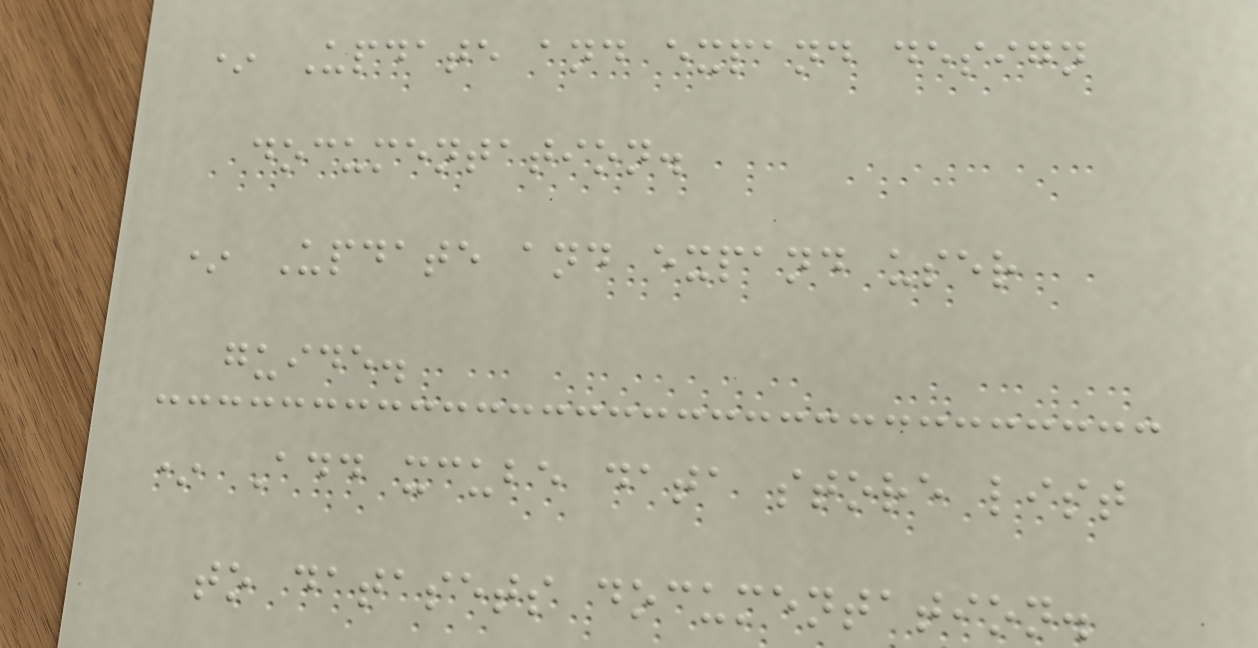* Update and expand design
documentation.
* Update and expand user
guide.
* Add xcube data store list
to datasets documentation.
